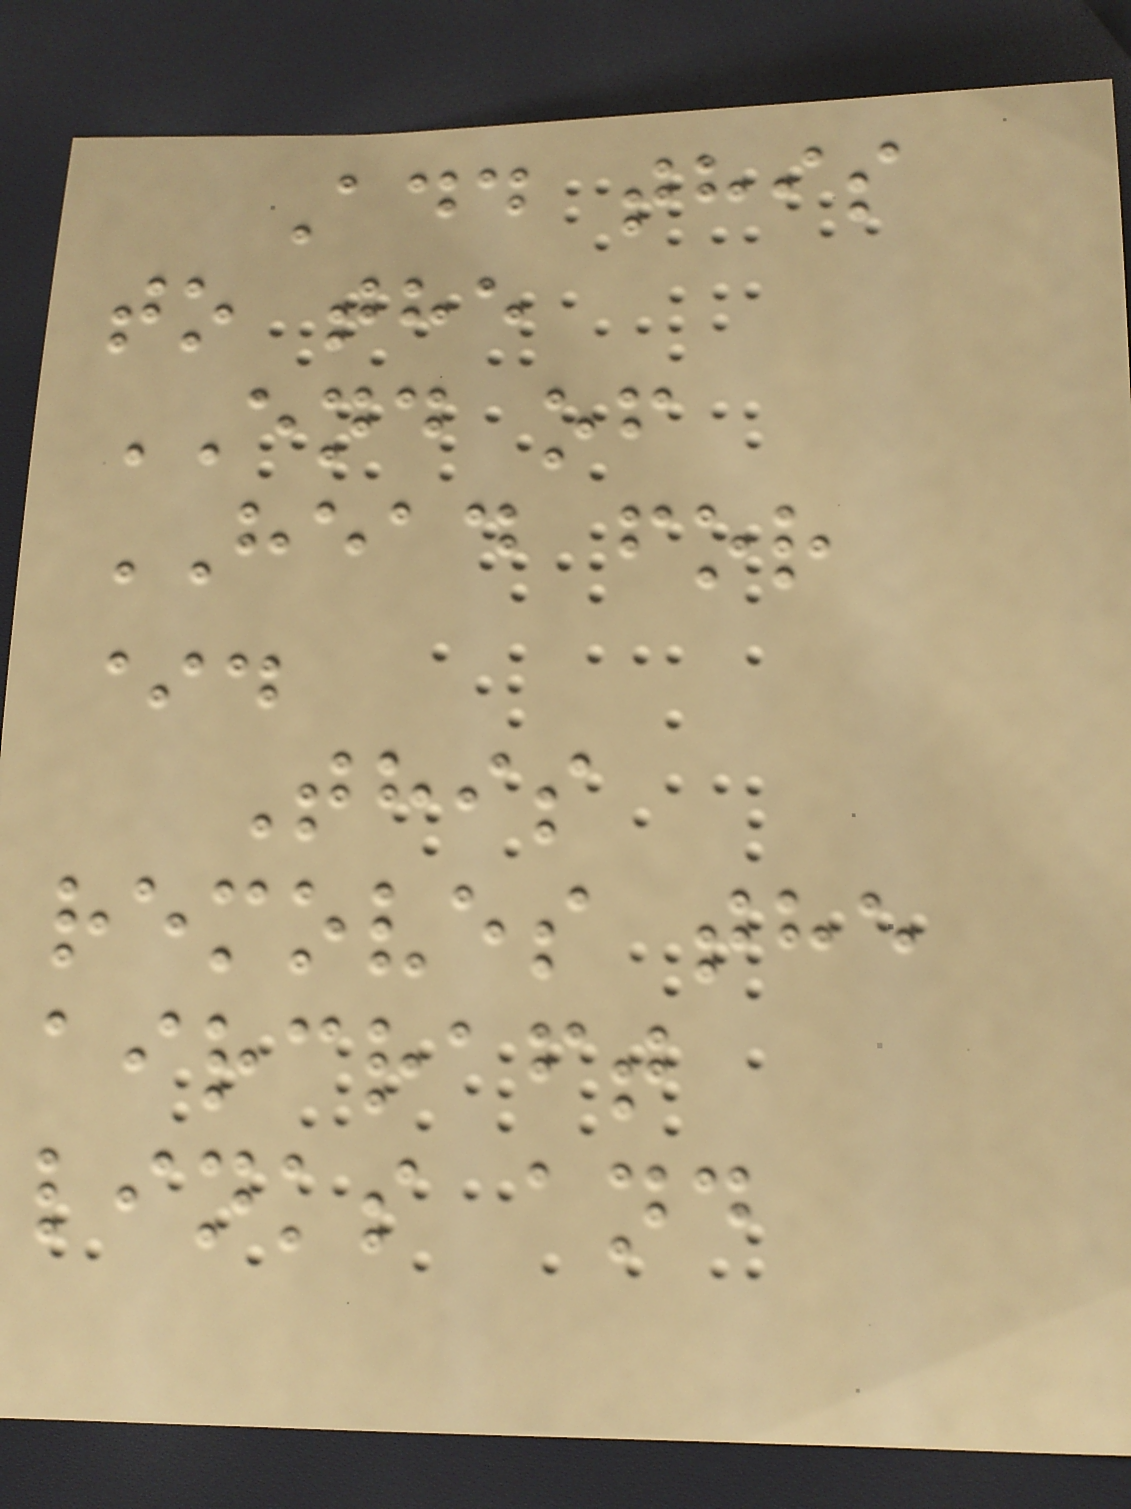Add this
to the
END of
HEAD for
*.
This
removes the
aircraft
links and
